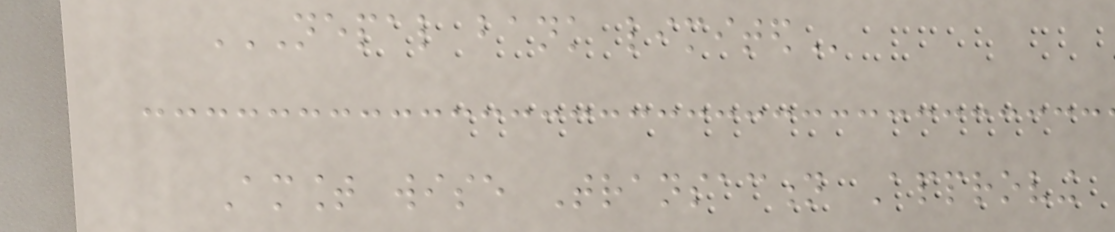NEPAL BANK LIMITED
Amount wise Transaction Approving
